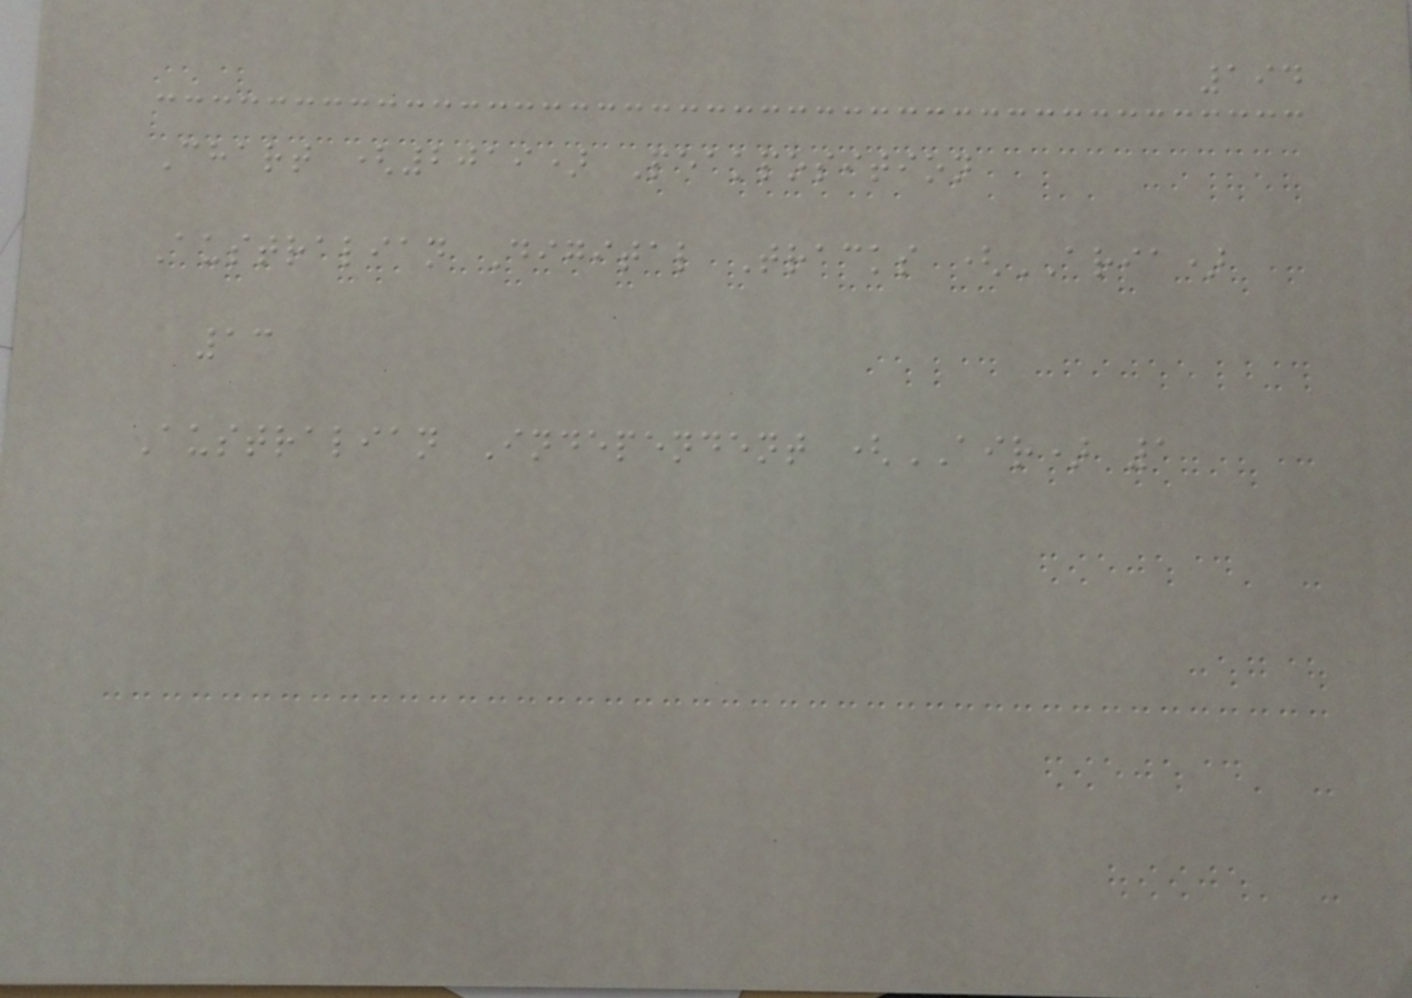194
Chart (2019) Peakposition
Australian Digital Tracks (ARIA)
13
Australian Independent (AIR) 1
